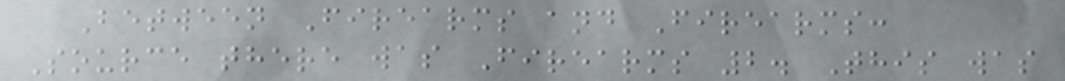Between Firearms and Firearms:
Source there was Firearms 2. This was
